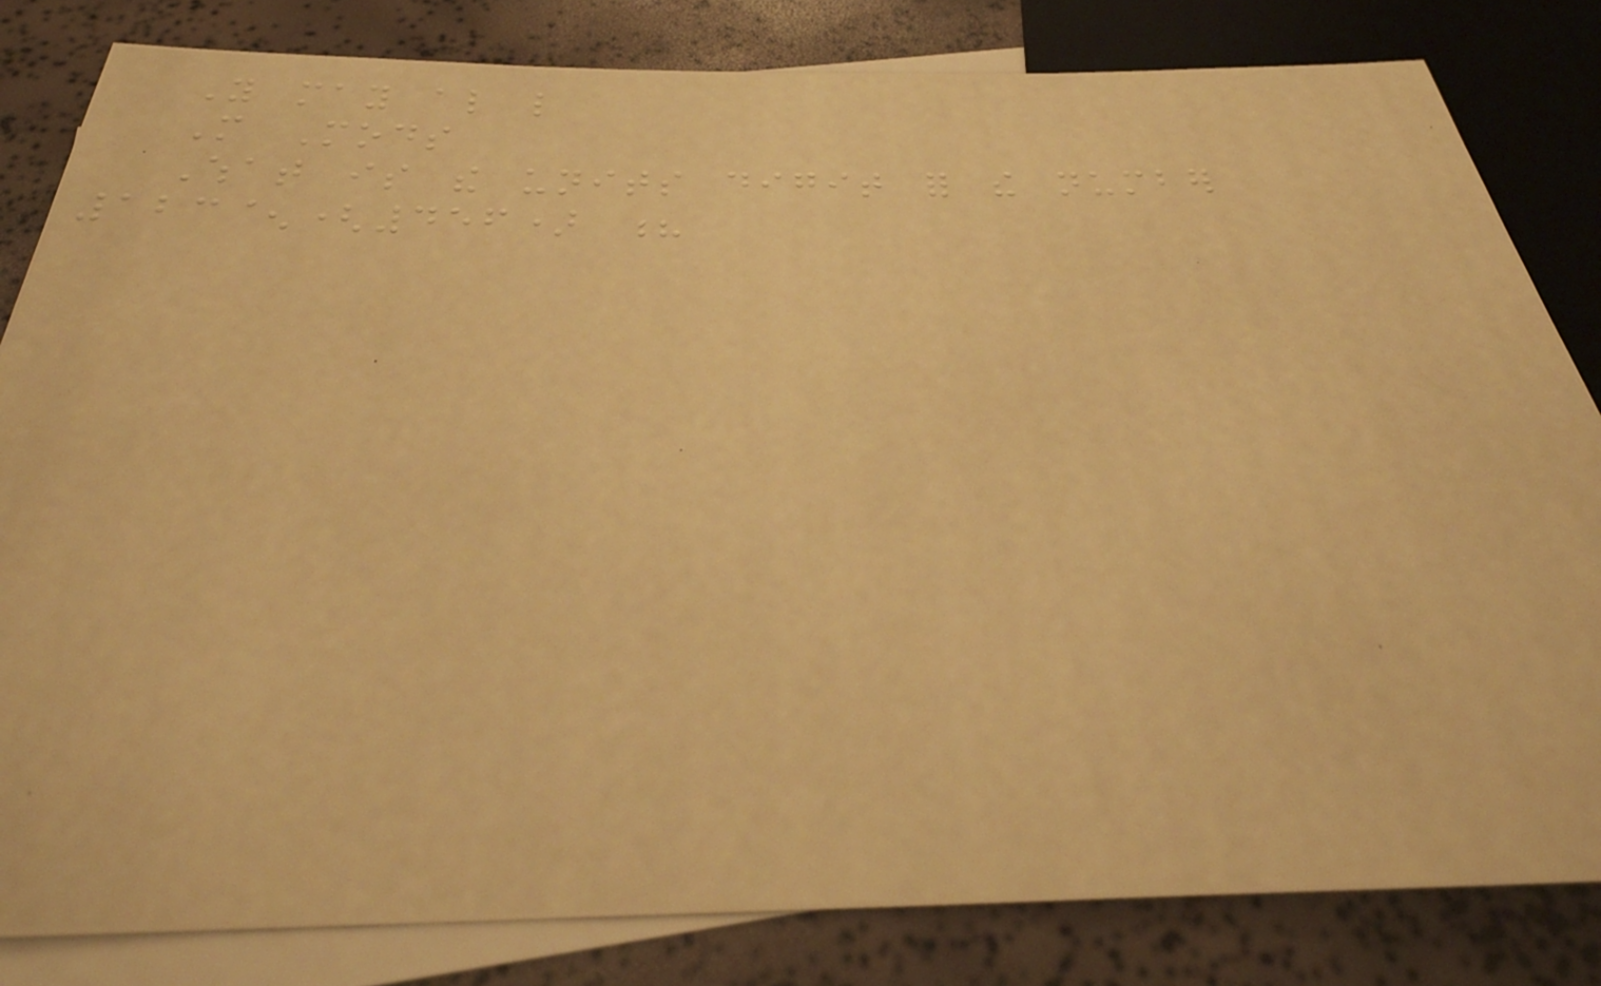You may also like
More Mods
What is the units digit for the number
123^(456) ?
